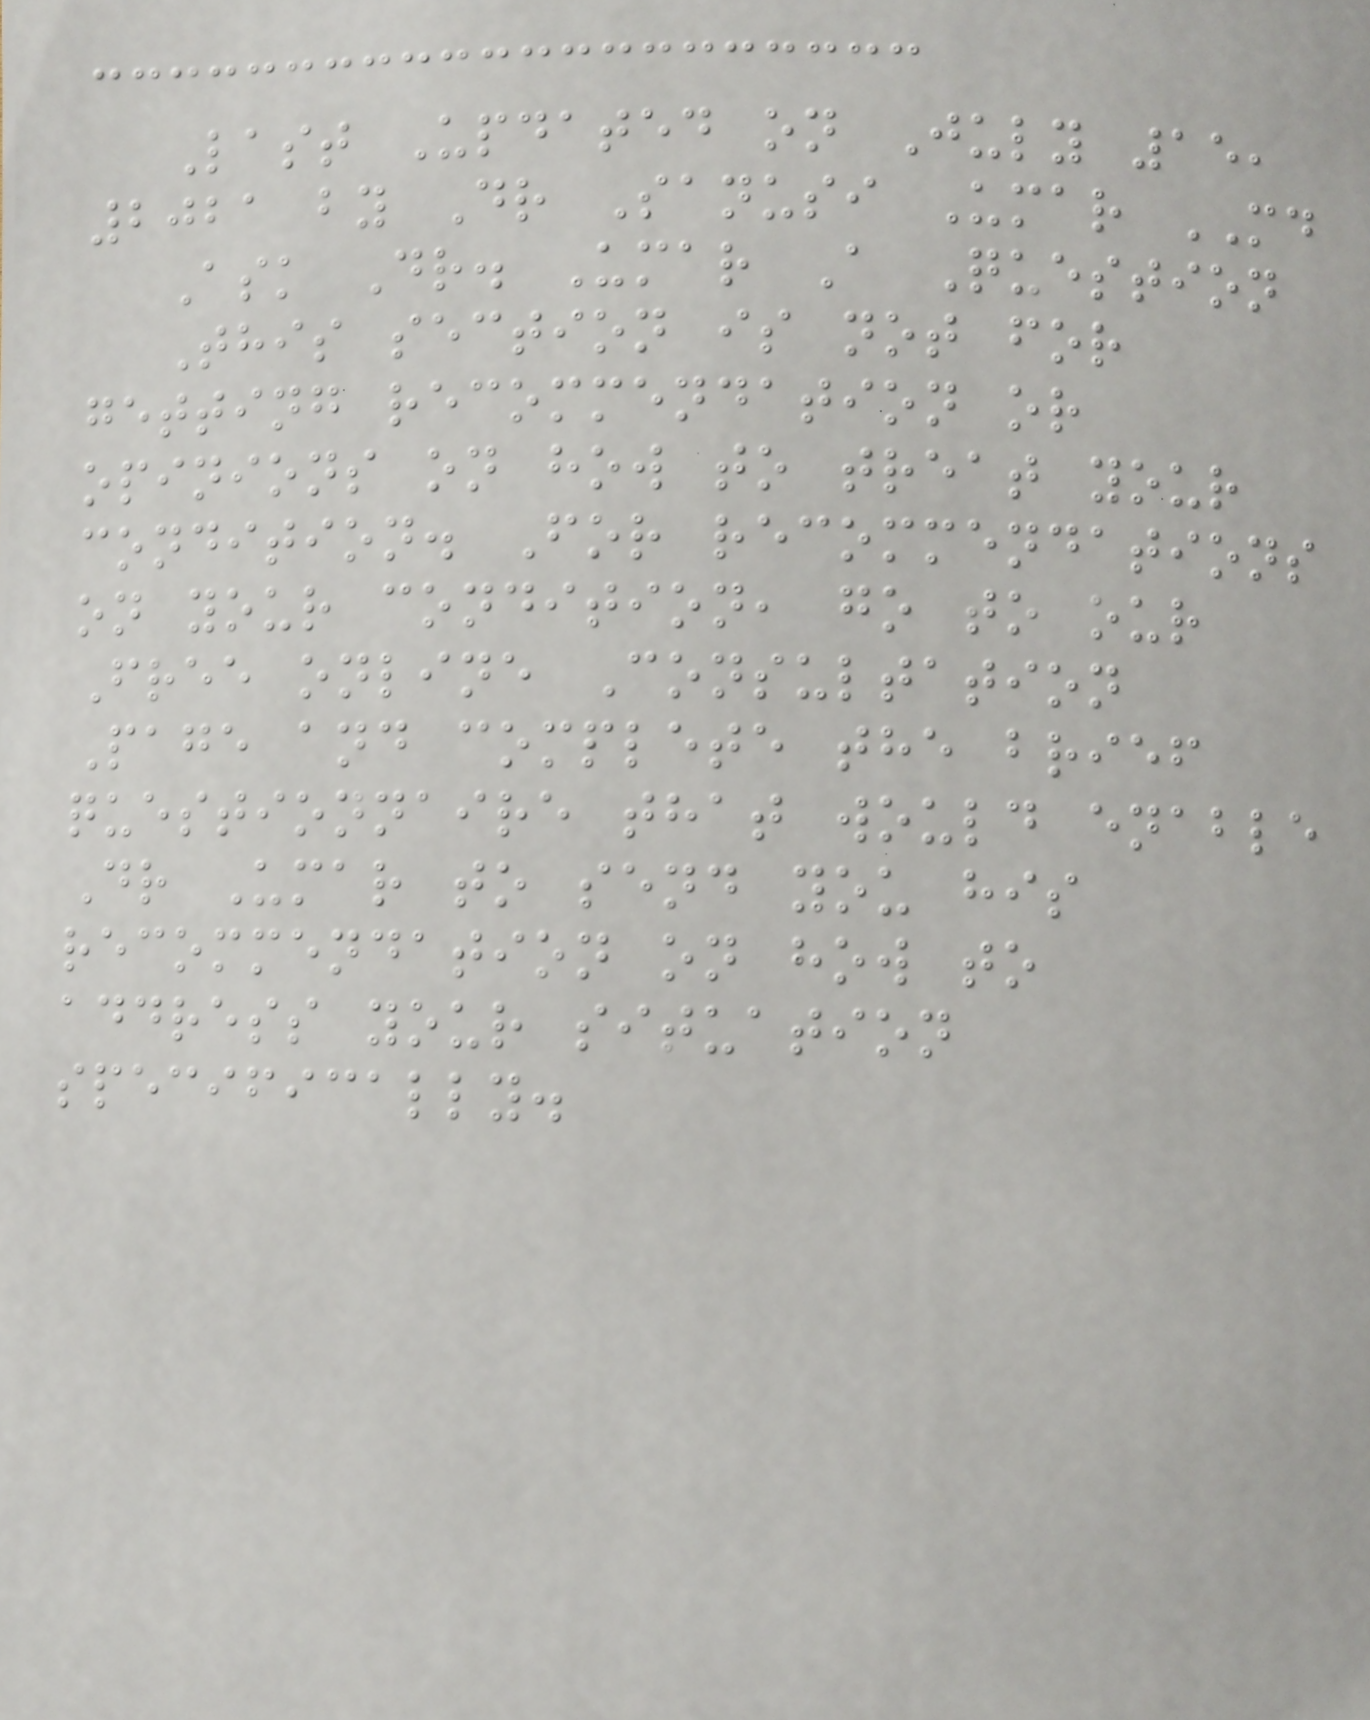Last Updated on July 15,
2021 by Dr Sanusi Umar MD
Ask Dr. Umar A Question
This section is not for
getting recommendation or
opinions on how to treat your
condition. For recommendations
on your condition, go to our
Free online Consultation
Page and complete the brief
questionnaire that would enable
Dr Umar to send you his
recommendation on how to
address your situation
specifically.
